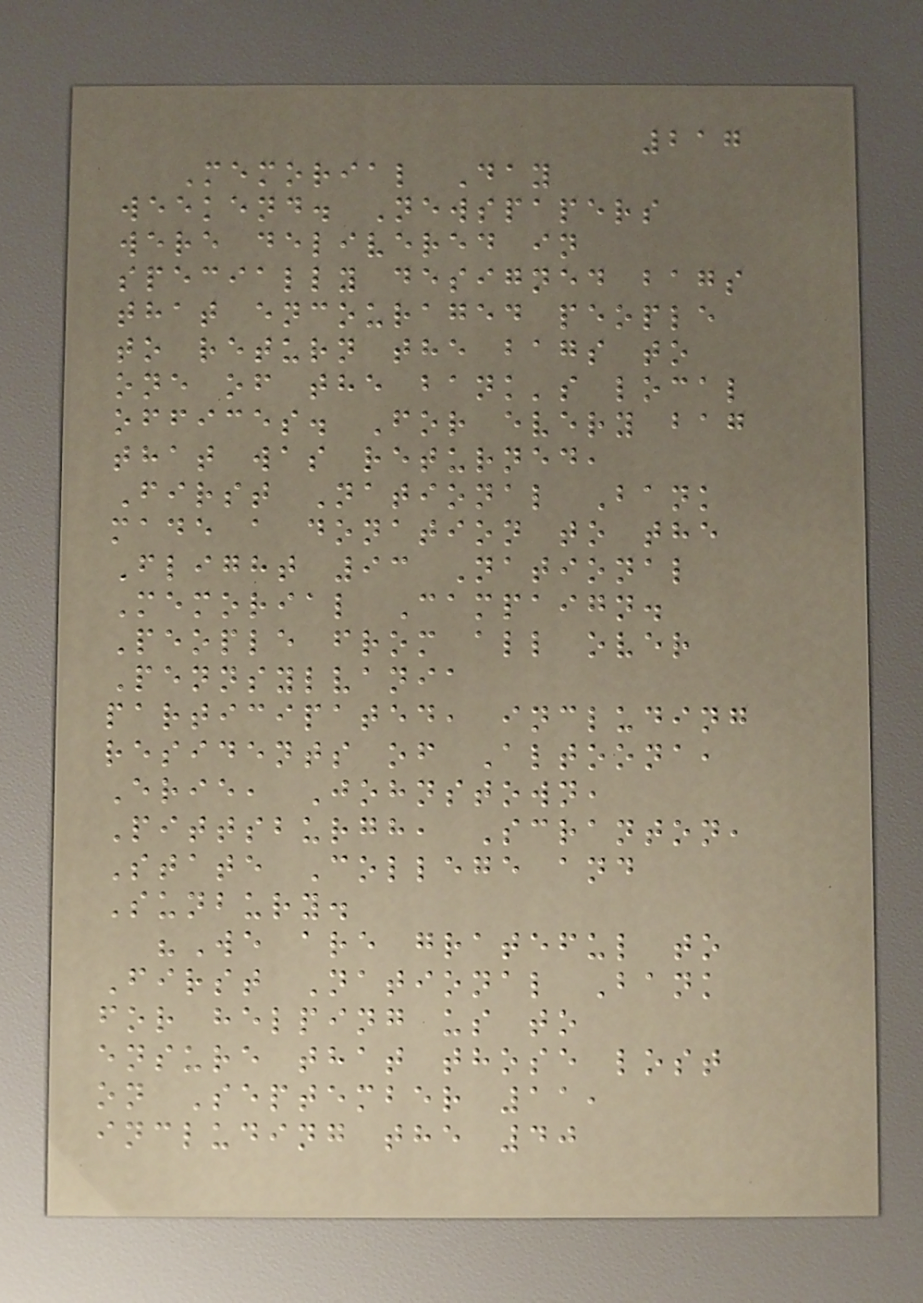217
Memorial Day
weekend. Newspapers
were delivered in
specially designed bags
that encouraged people
to return the bags to
one of the bank's local
offices. For every bag
that was returned,
First National Bank
made a donation to the
Flight 93 National
Memorial Campaign.
People from all over
Pennsylvania
participated, including
residents of Altoona,
Erie, Johnstown,
Pittsburgh, Scranton,
State College and
Sunbury.
"We are grateful to
First National Bank
for helping us to
ensure that those lost
on September 11,
including the 40
